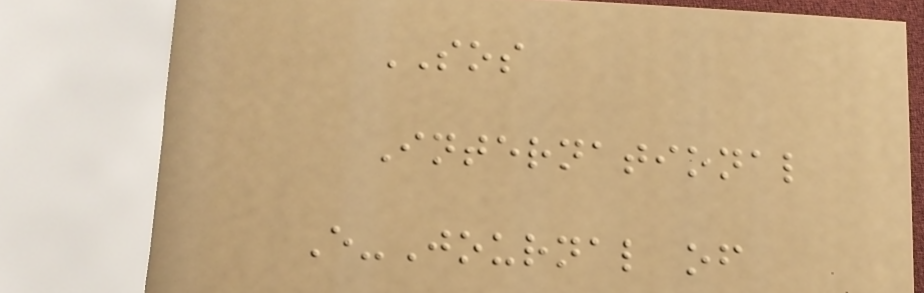SOS
International
E-Journal of
